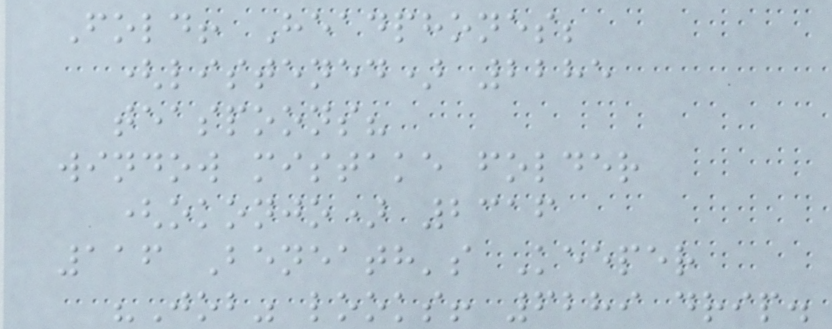Fold! Headphones;
(listened) 2285
teaspoons?
window mistake folder
(okonjo) 2316
116 Beneath's Keeper
"Job" looks! 6289 drip.
